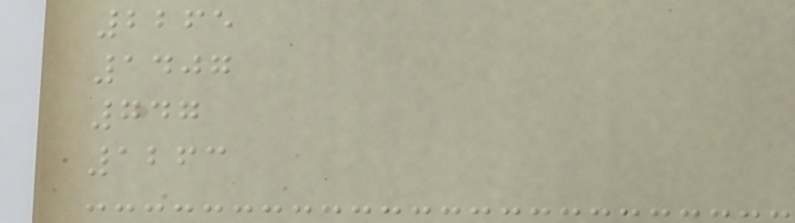2265
1407
747
1263
